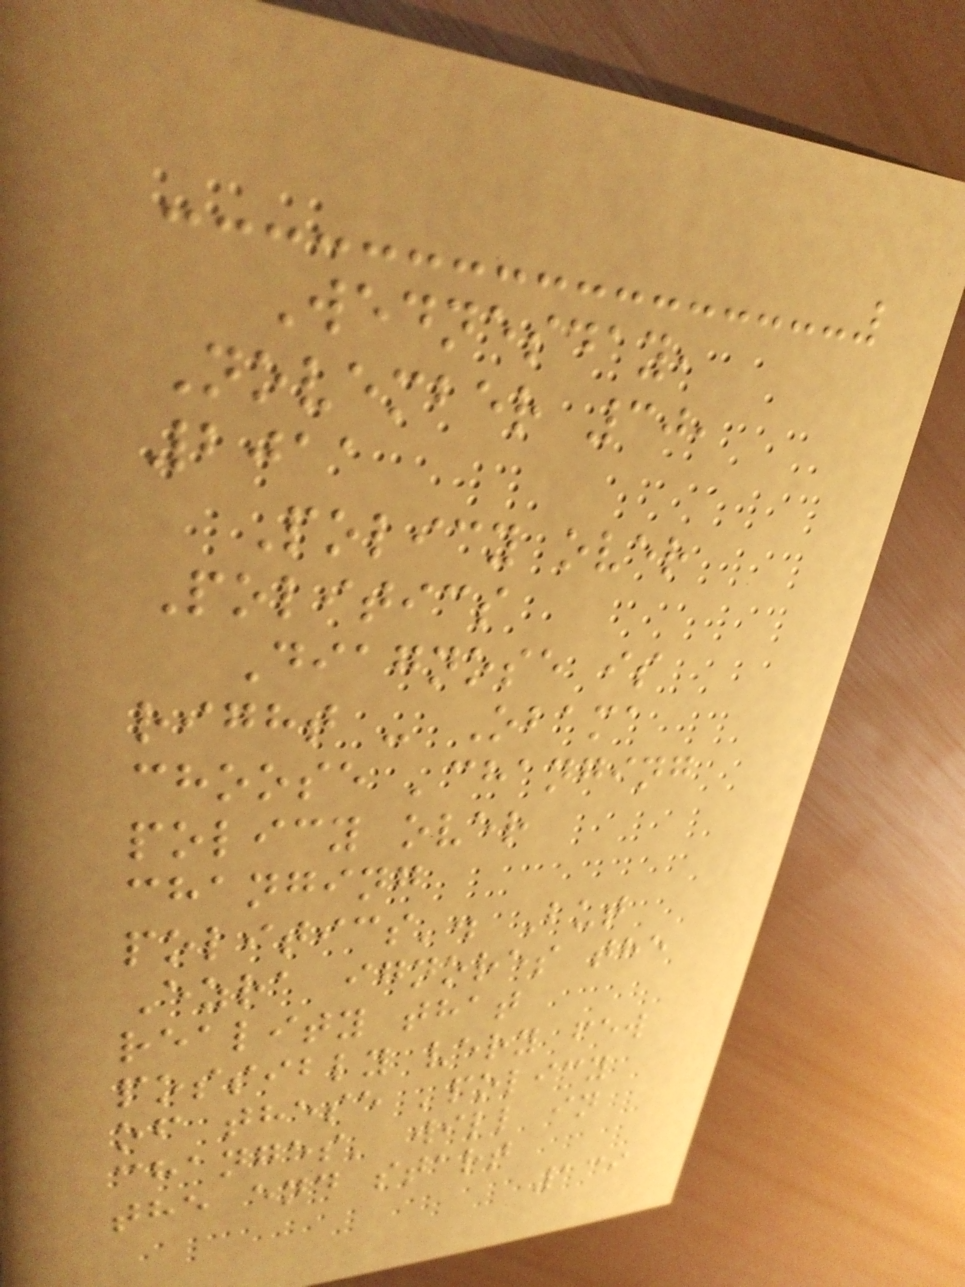Wednesday,
November 30,
2011
Policy over
Politics
Diagnose is
right - Obama
choose 'changing
policy over
changing
politics'. But
Ezra ignores the
reality that
possibly very few
of these 'policy
changes' will in
the end start
139
